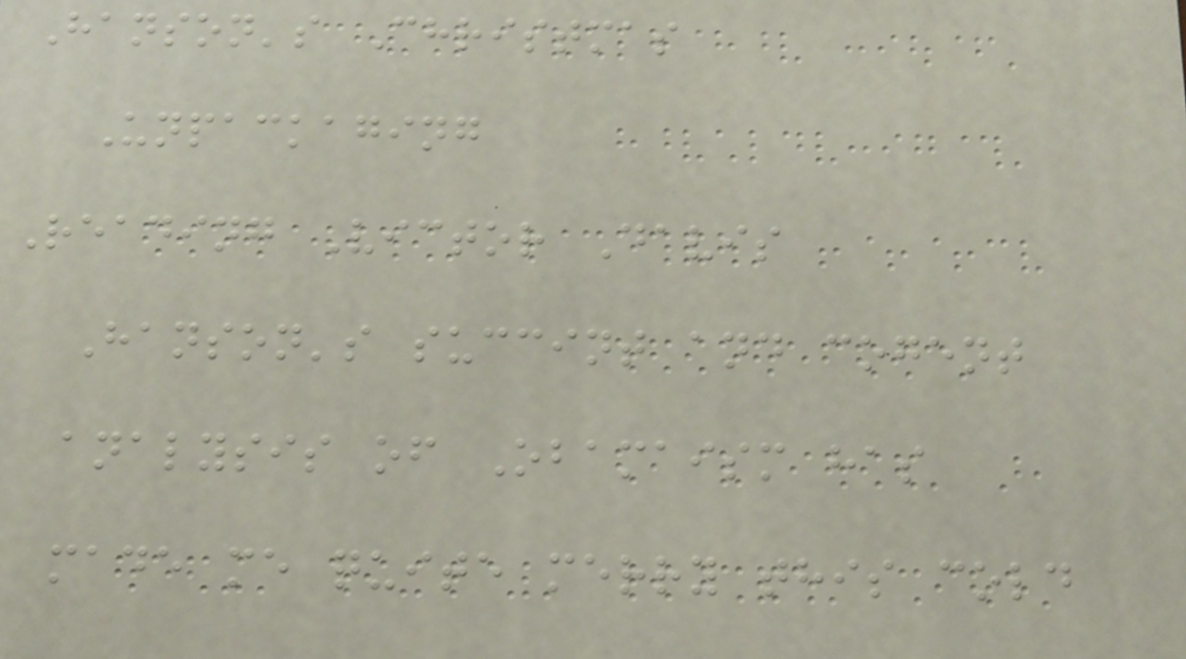Hanson's Christmas
Unpackaging
Reading Victor Davis
Hanson's succint and cogent
analysis of Obamaism has
made me quite merry this cold
